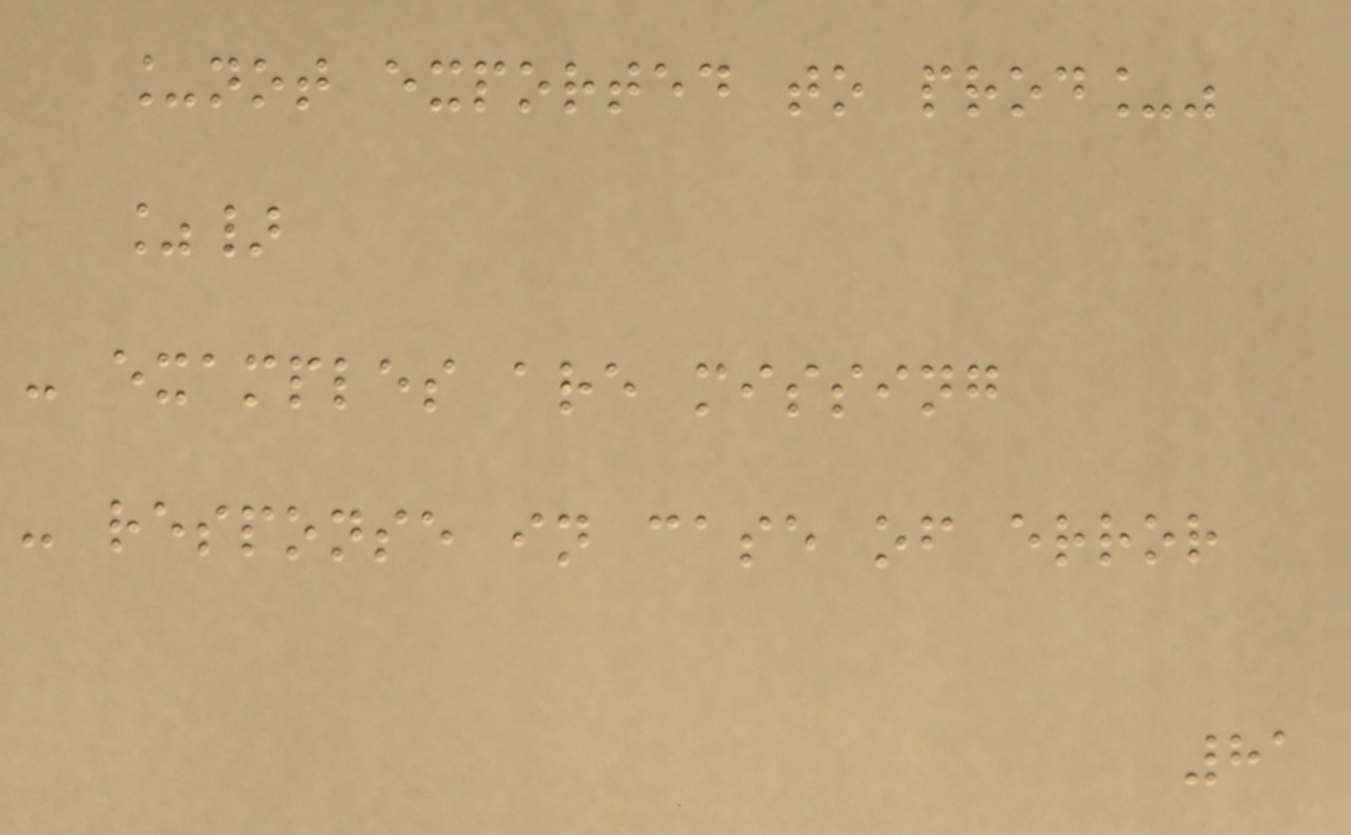_not exported to prod_"
%}
- examples are missing
- response in case of error
81
